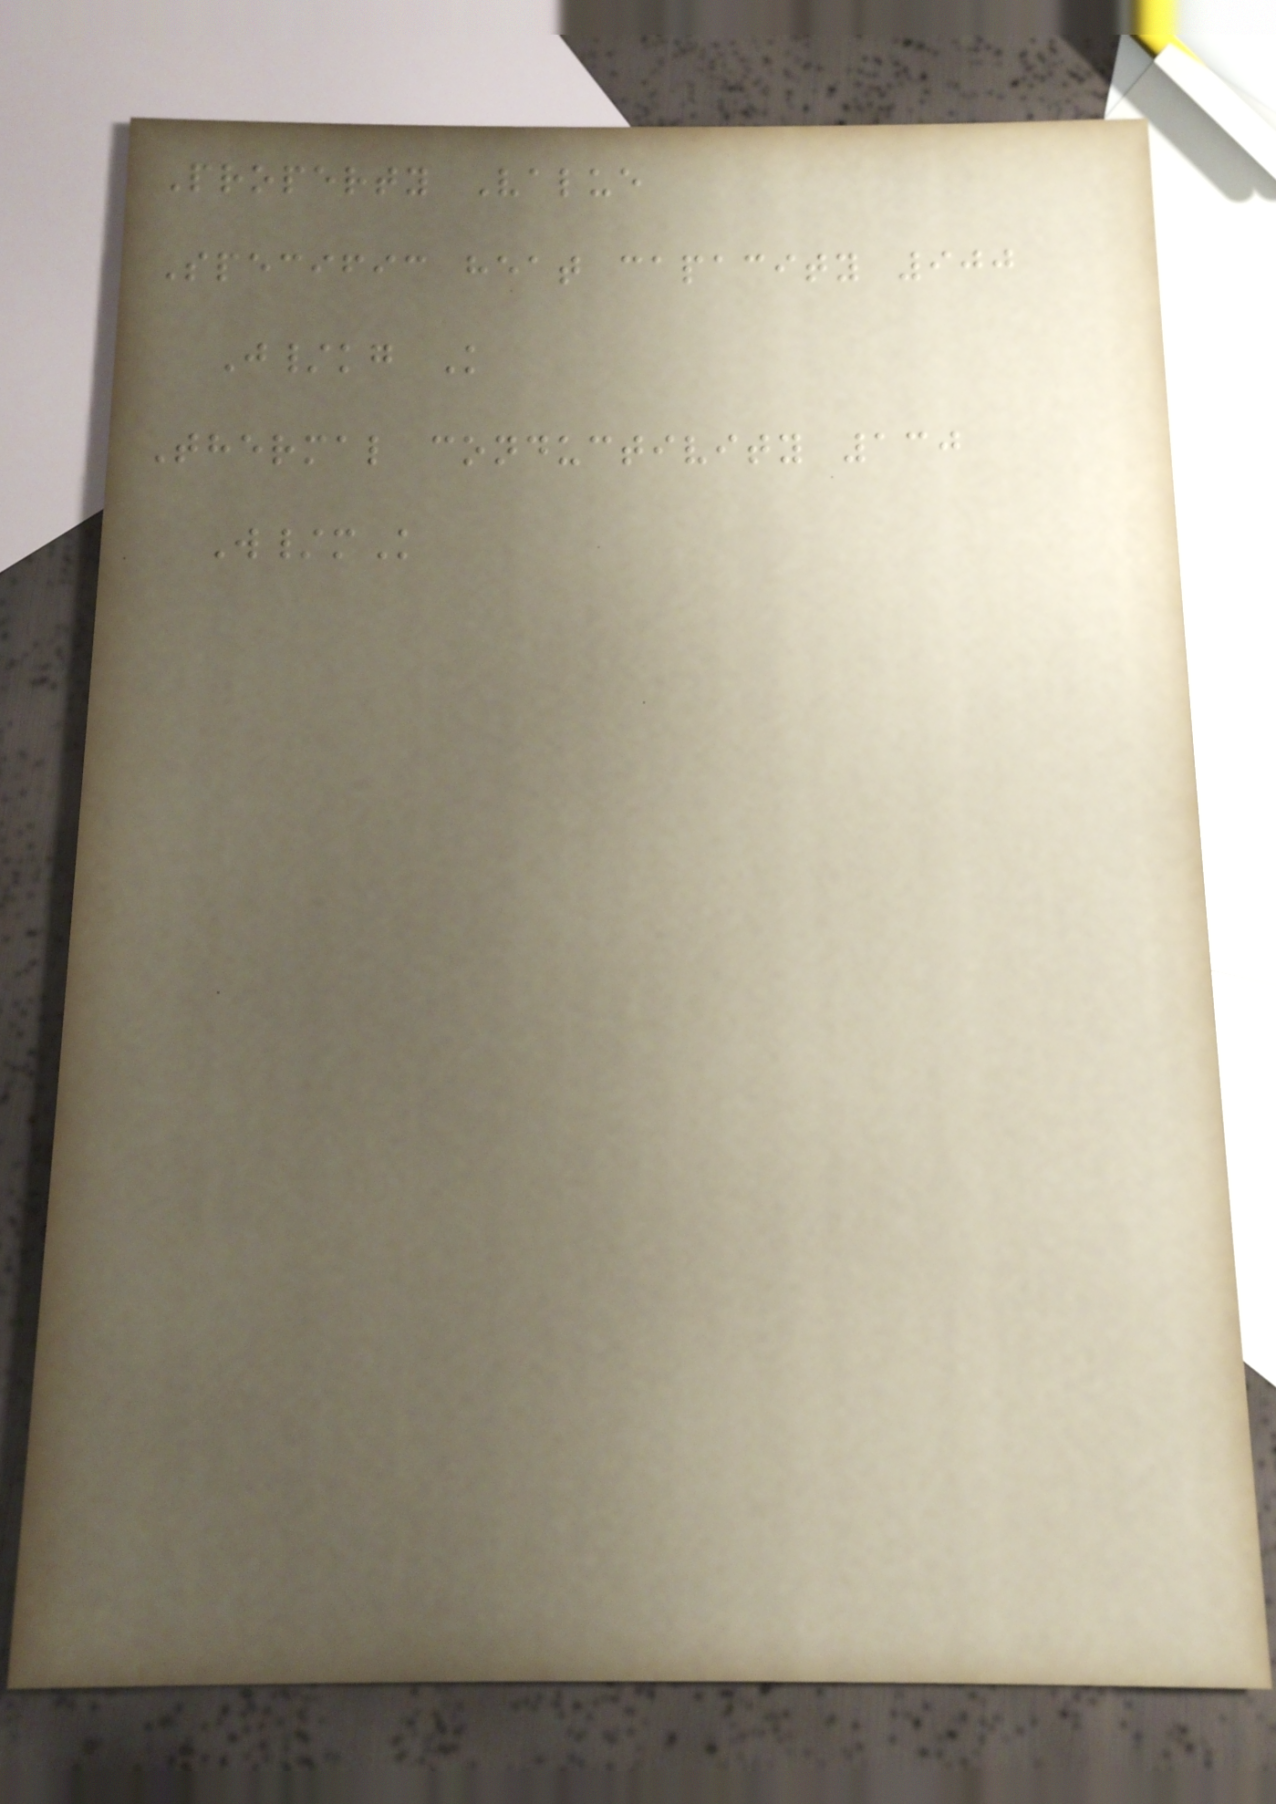Property Value
Specific heat capacity 900
J/kg K
Thermal conductivity 130
W/mK
